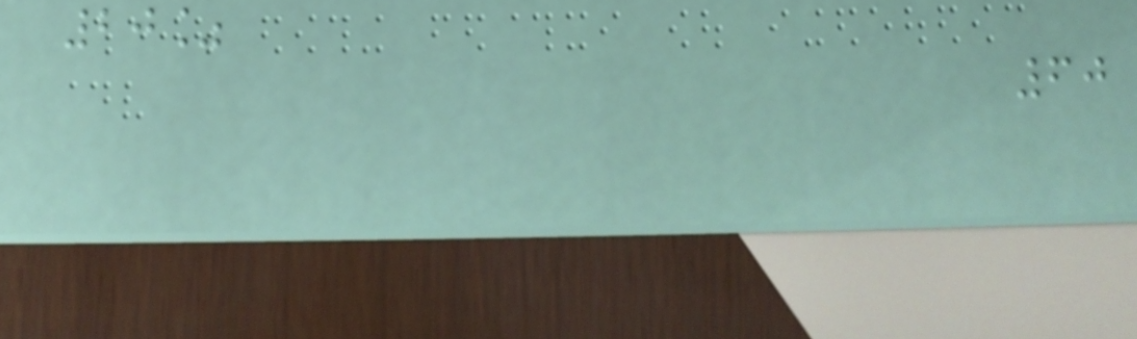20%
60
